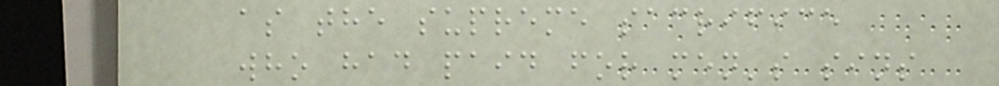as the supreme sacrifice
who had paid for men's sins
